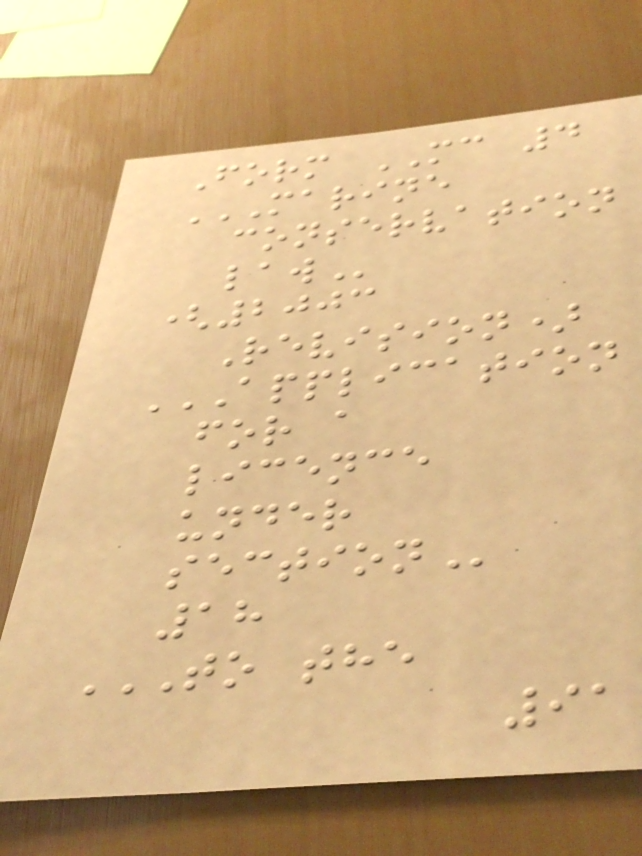Form MC 4
MARINE
CONSERVATION
LAW
(2003
Revision)
APPLICATION
FOR A
LICENCE
UNDER
SECTION
18
TO THE
91
